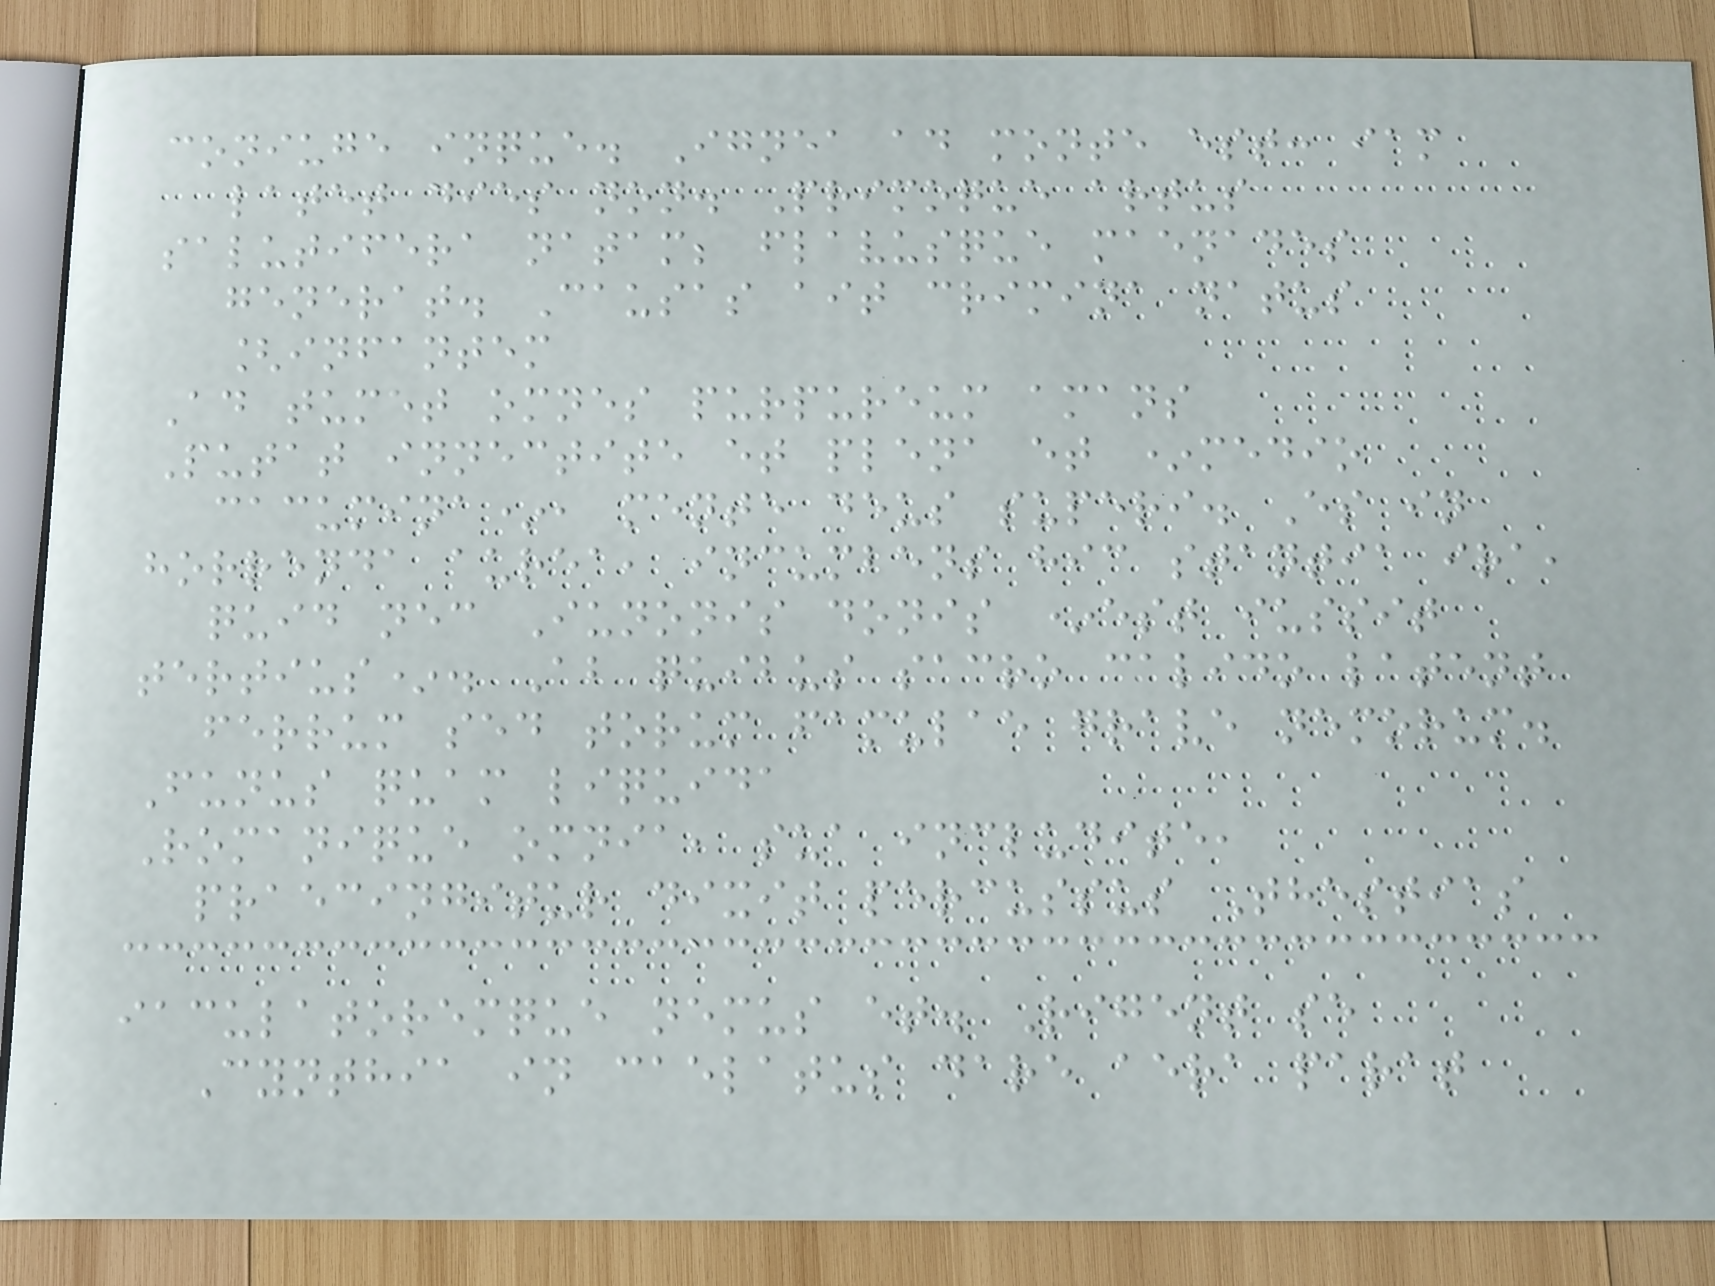coniuge inque. Ignea ad monte est: iam
latet dies non. Primoque artus
salutifera natam; flavusque maenades
generat. Causas ait crimina natus
[infantem
Ad tumet omnes purpureum amans
Putat innectite et plena et *medio
cacumina*, mente deus superi. Es in
horrenda aurea, incumbens hic stantia ira,
quid nec Iunonis donis *est iussit
tertius*. Ab quibus sacro calido latent
ferrum sed torum famulae grave nemorum.
Funus quam liquida
Romanique omnia, sua includite,
praecingitur dixit percussus Thestias
iaculatoremque nemus et. Rigent se
Cynthia in caelatus dare aera parat
